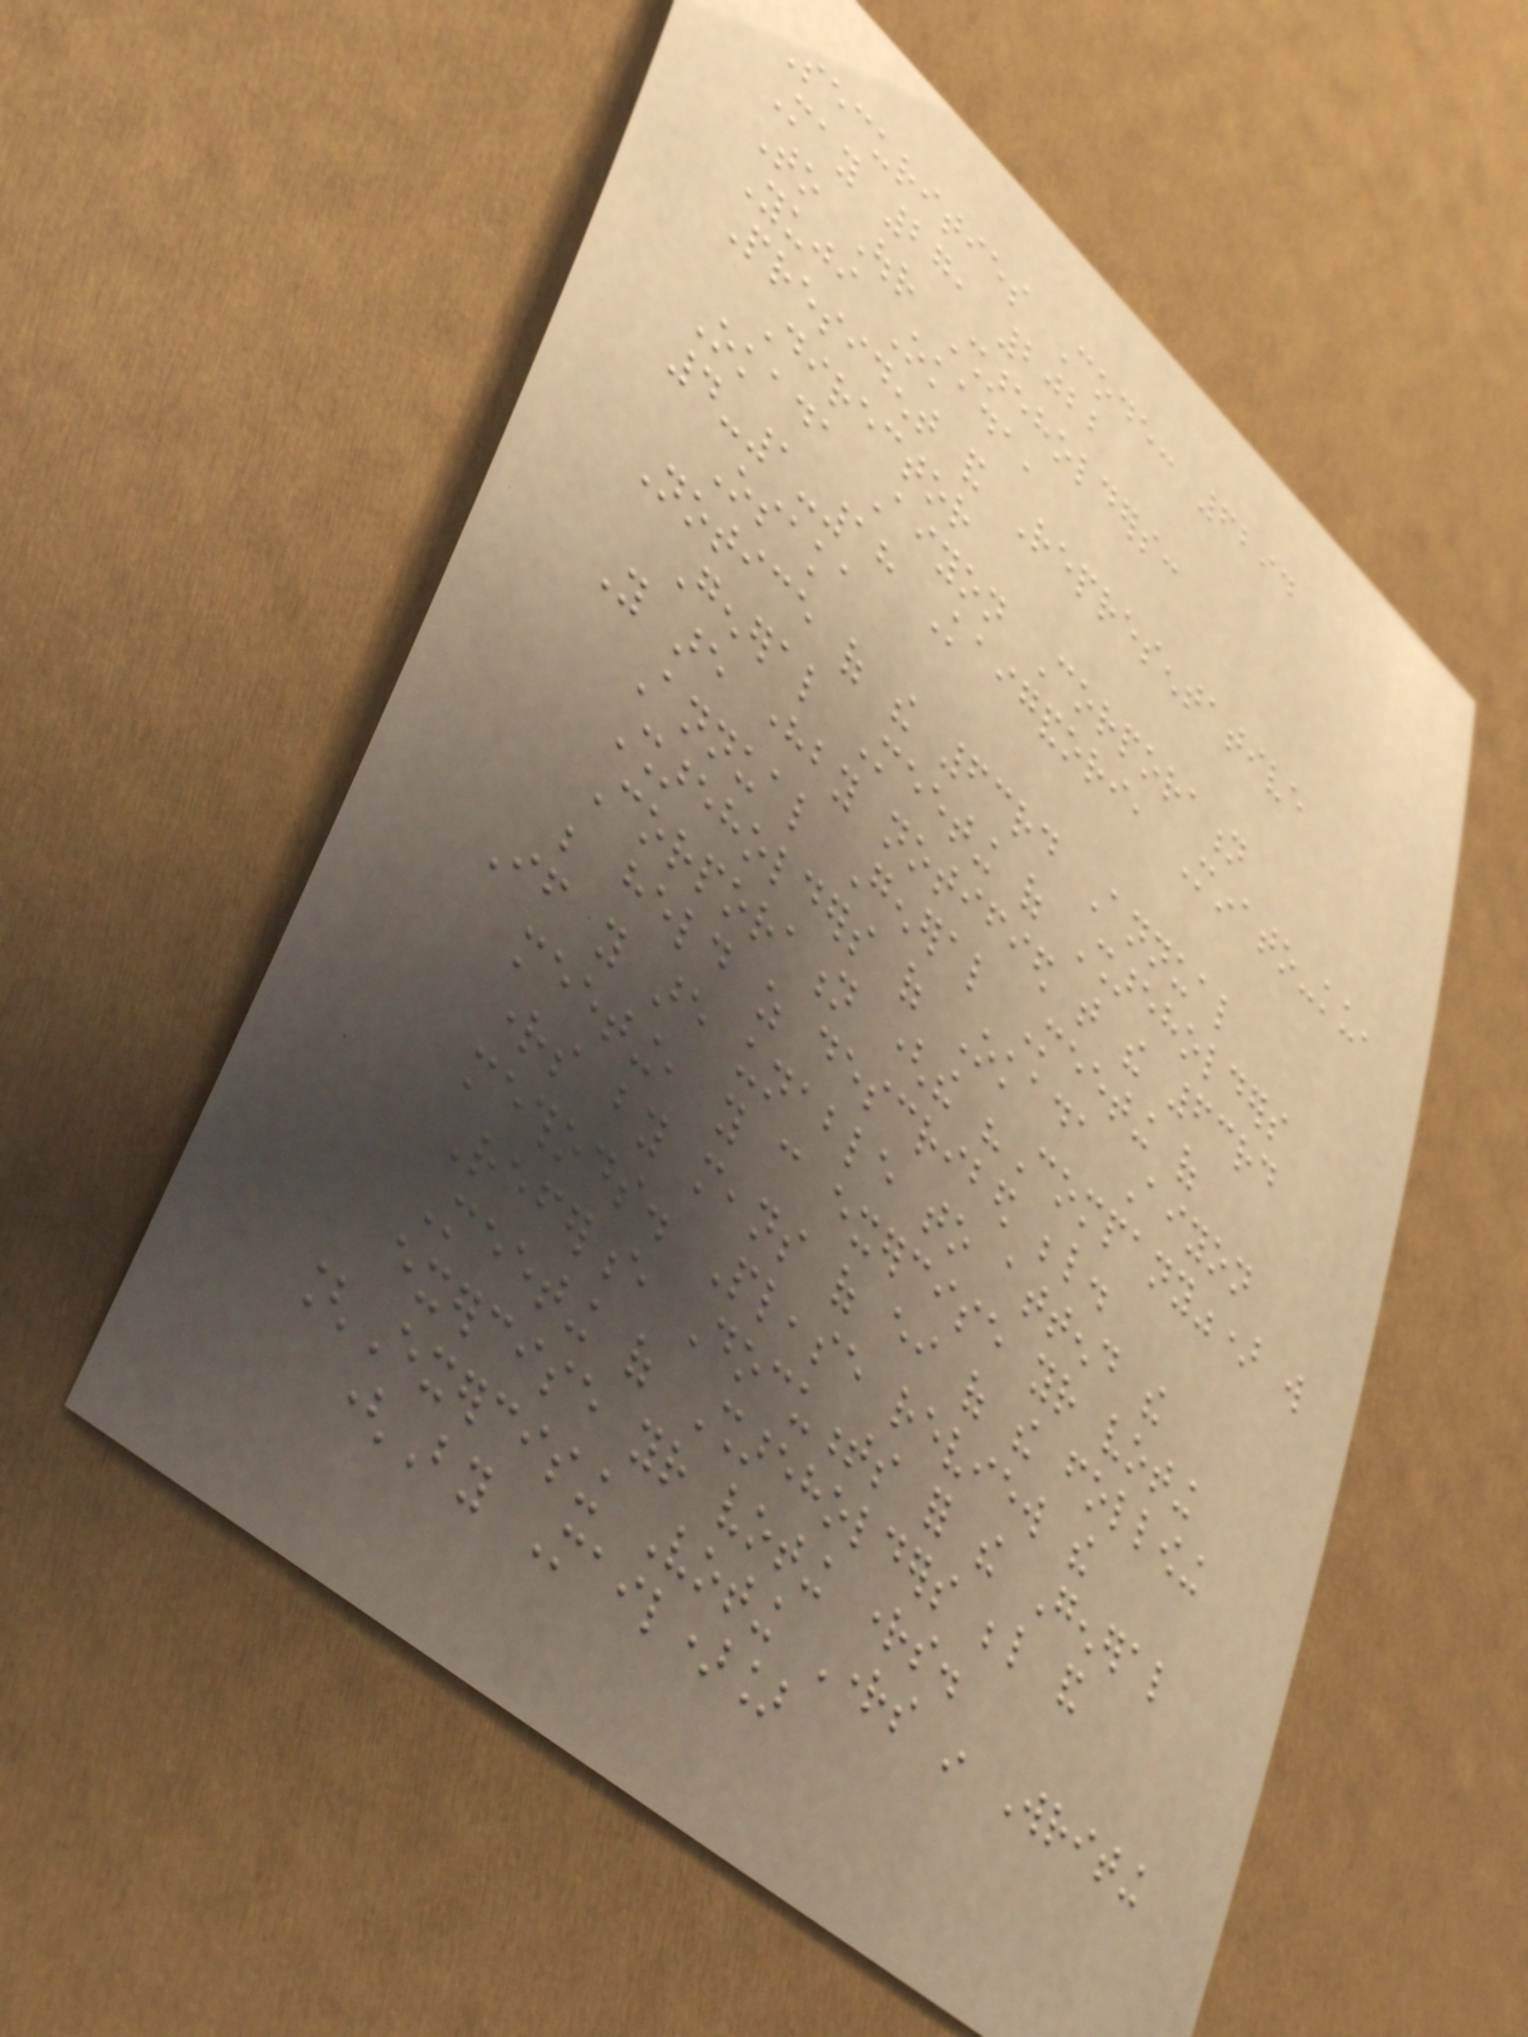Securities Code: 6294
May 27, 2022
To Our Shareholders:
Yuji Okada,
President and Representative
Director
Okada Aiyon Corporation
4-1-18 Kaigandori, Minato-ku,
Osaka
Notice of the 63rd Annual
General Meeting of Shareholders
You are hereby notified that the 63rd
Annual General Meeting of
Shareholders of Okada Aiyon
Corporation (the "Company") will
be held as described below.
If you are unable to attend the
meeting, you can exercise your voting
rights by means of either of the following
methods. Please review the
Reference Documents for the General
Meeting of Shareholders below and
exercise your voting rights.
[Exercising Voting Rights in Writing
(By Mail)]
